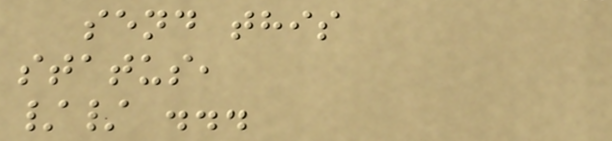send this
status,
// ...
